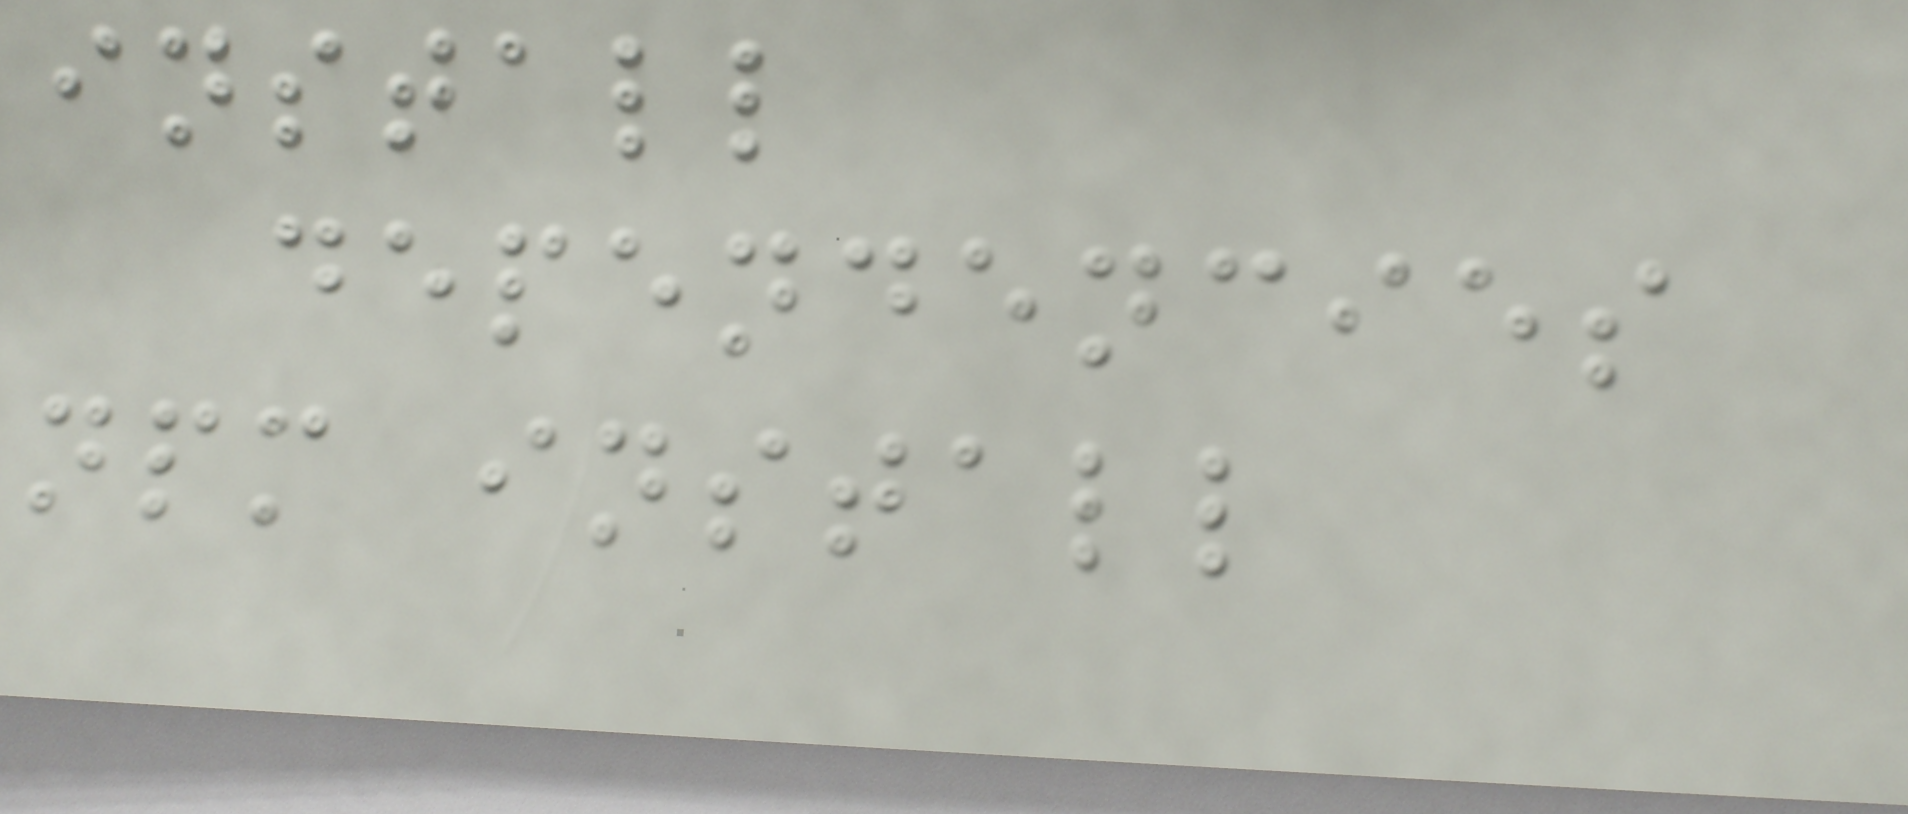install
dependencies
npm install
